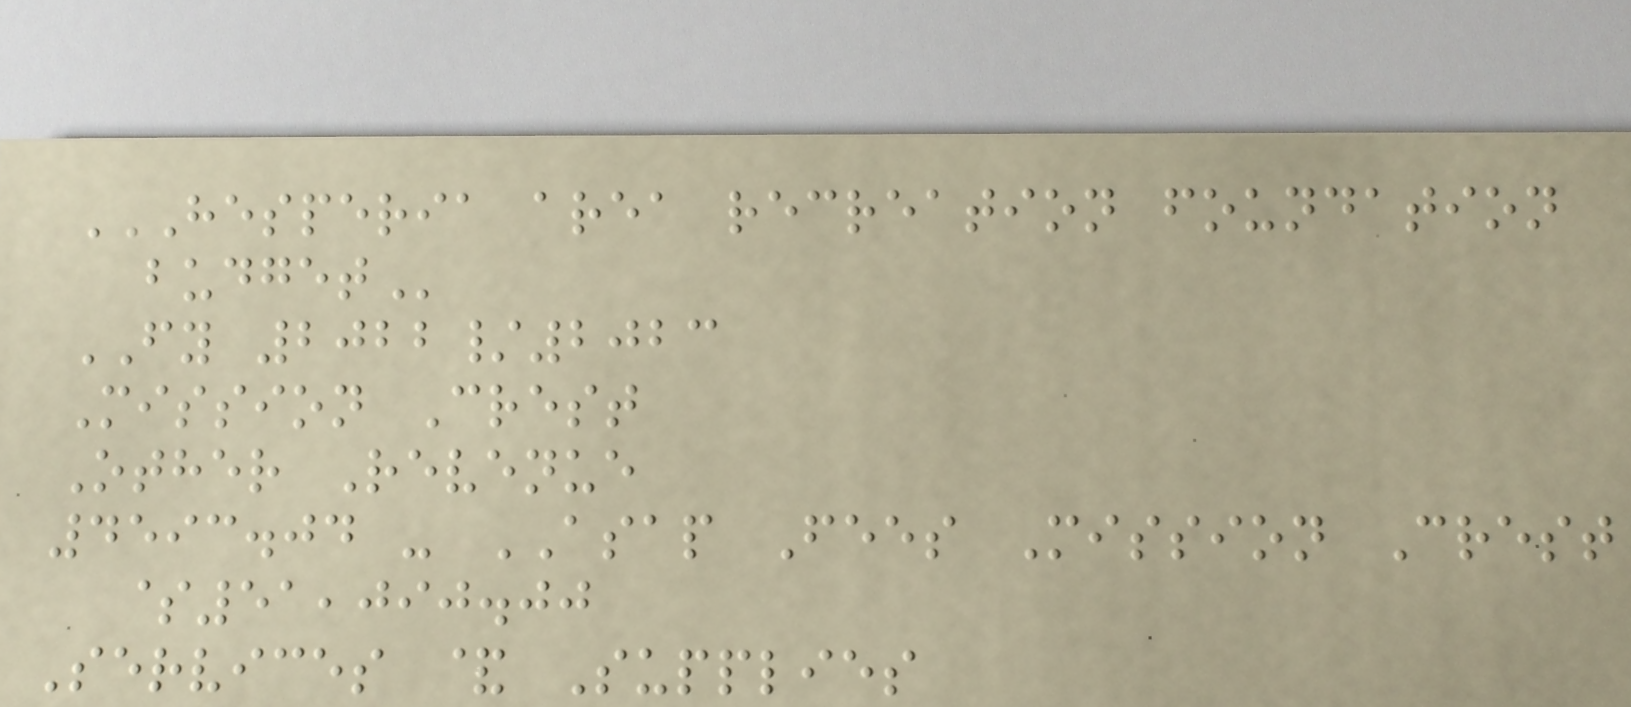HESPERIA AREA RECREATION FOUNDATION
BUDGET
FY 2022/2023
Mission Crest
Other Revenue
4593.04 - ASAP Fees Mission Crest
$51,090.00
Services & Supplies
